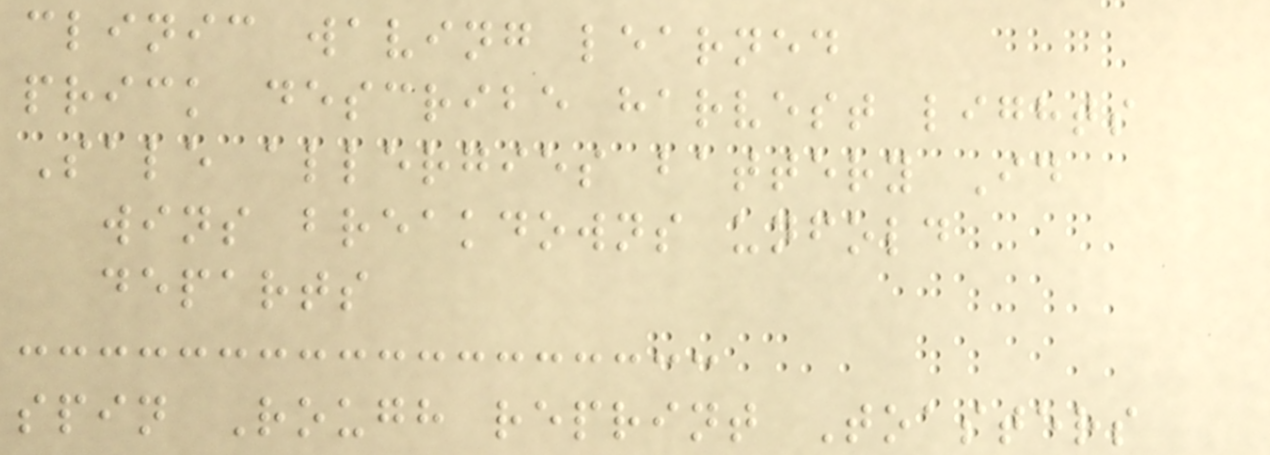clinic waving learned
prick describe harvest lights
Sale allergies battery Id
wins breakdowns unfold
departs
spin Rough reprint Toasters
